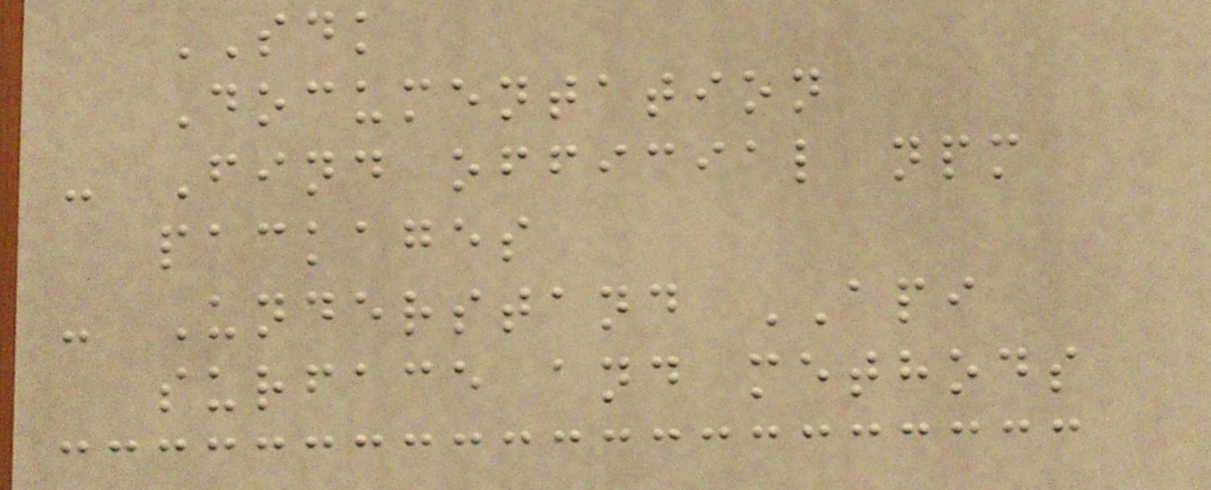SDK
Documentation
- Find official npm
packages
- Understand API
surface and methods
